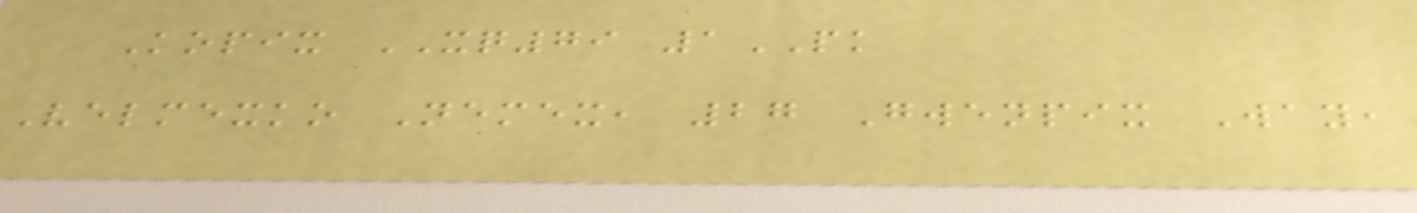Kopix XQ79 1PK
Velmexko Nemex, 27 Gwenpix Way,
